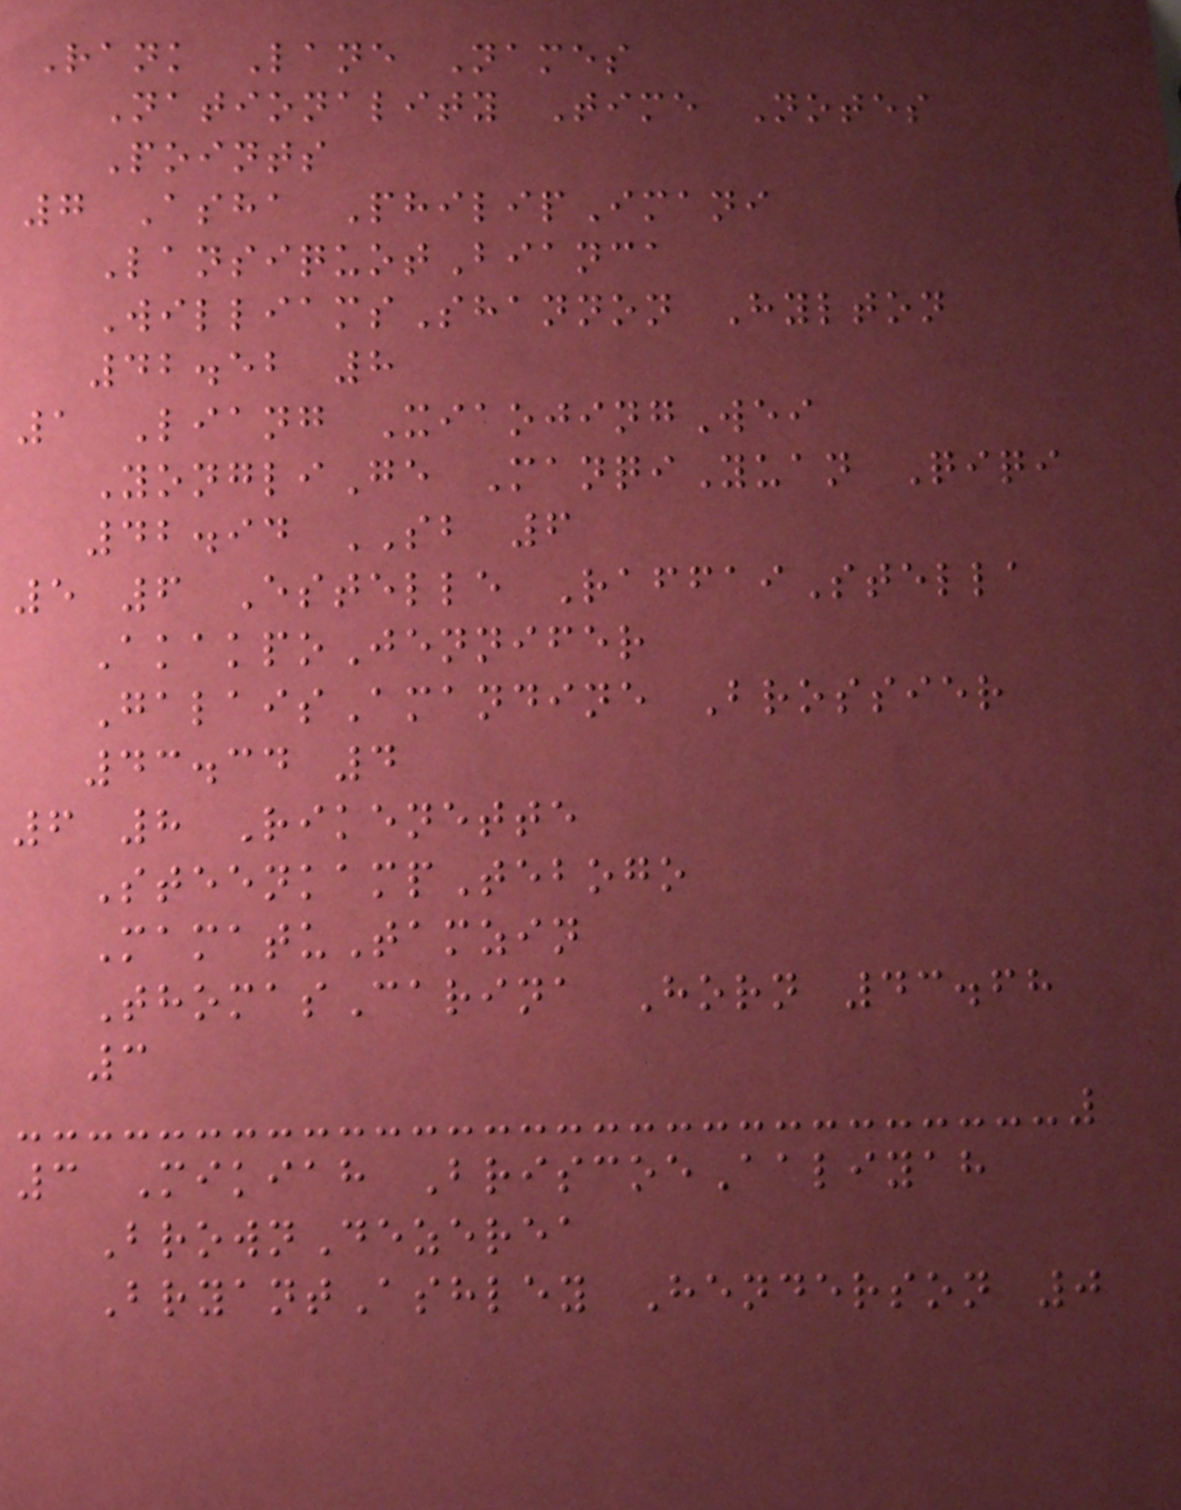Rank Lane Names
Nationality Time Notes
Points
7 Asha PhilipImani
LansiquotBianca
WilliamsShannon Hylton
42.52 8
1 Liang XiaojingWei
YongliGe ManqiYuan Qiqi
42.94 SB 6
5 6 Estelle RaffaiStella
AkakpoJennifer
GalaisAmandine Brossier
43.34 4
6 8 Rikenette
SteenkampTebogo
MamatuTamzin
ThomasCarina Horn 43.68
3
3 Mikiah BriscoeAaliyah
BrownDezerea
BryantAshley Henderson 0
